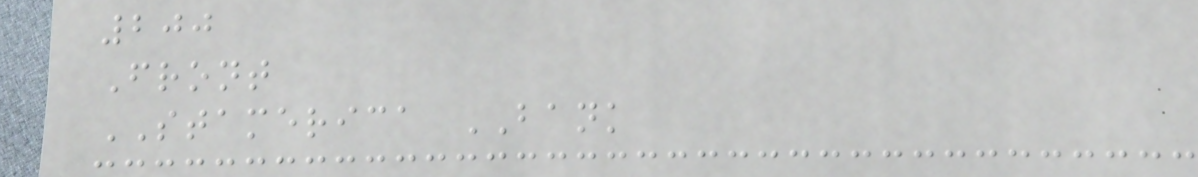200
Front
STAMERICA BANK
